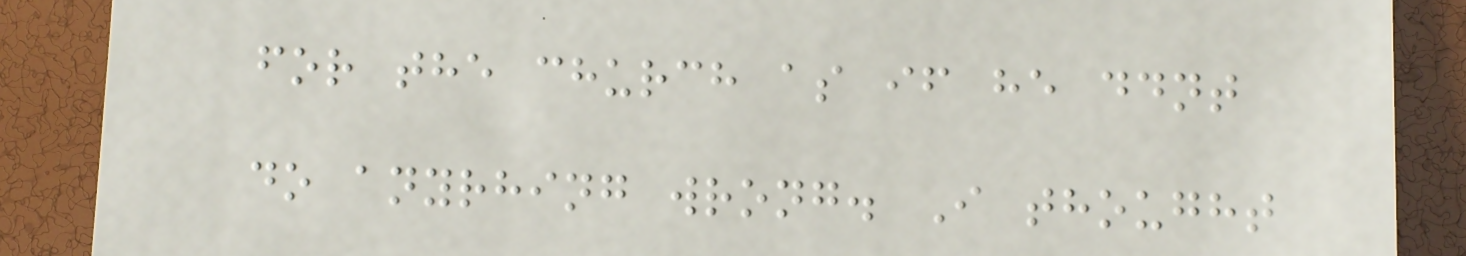for the church as if he ddnt
do anyrhing wrong. I thought
